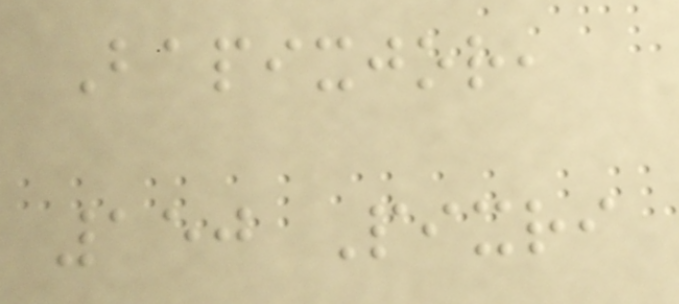Bapixjor,
150 Pixri
